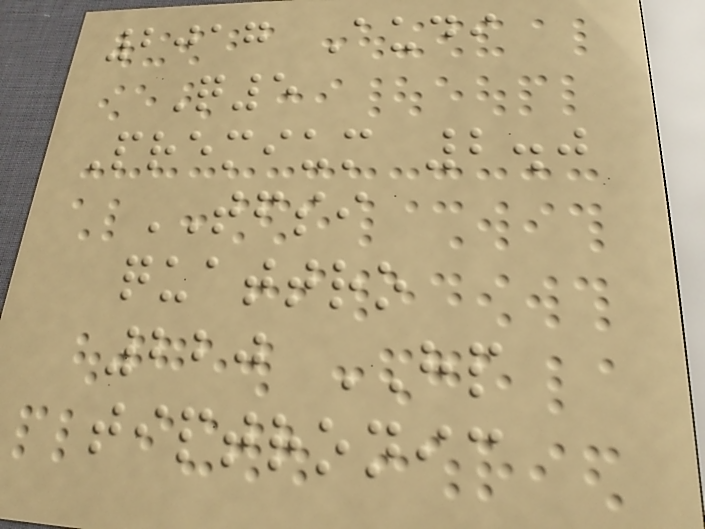2017 Audi
Q5
Premium 2.0
TFSI
quattro
220 HP
tiptronic
